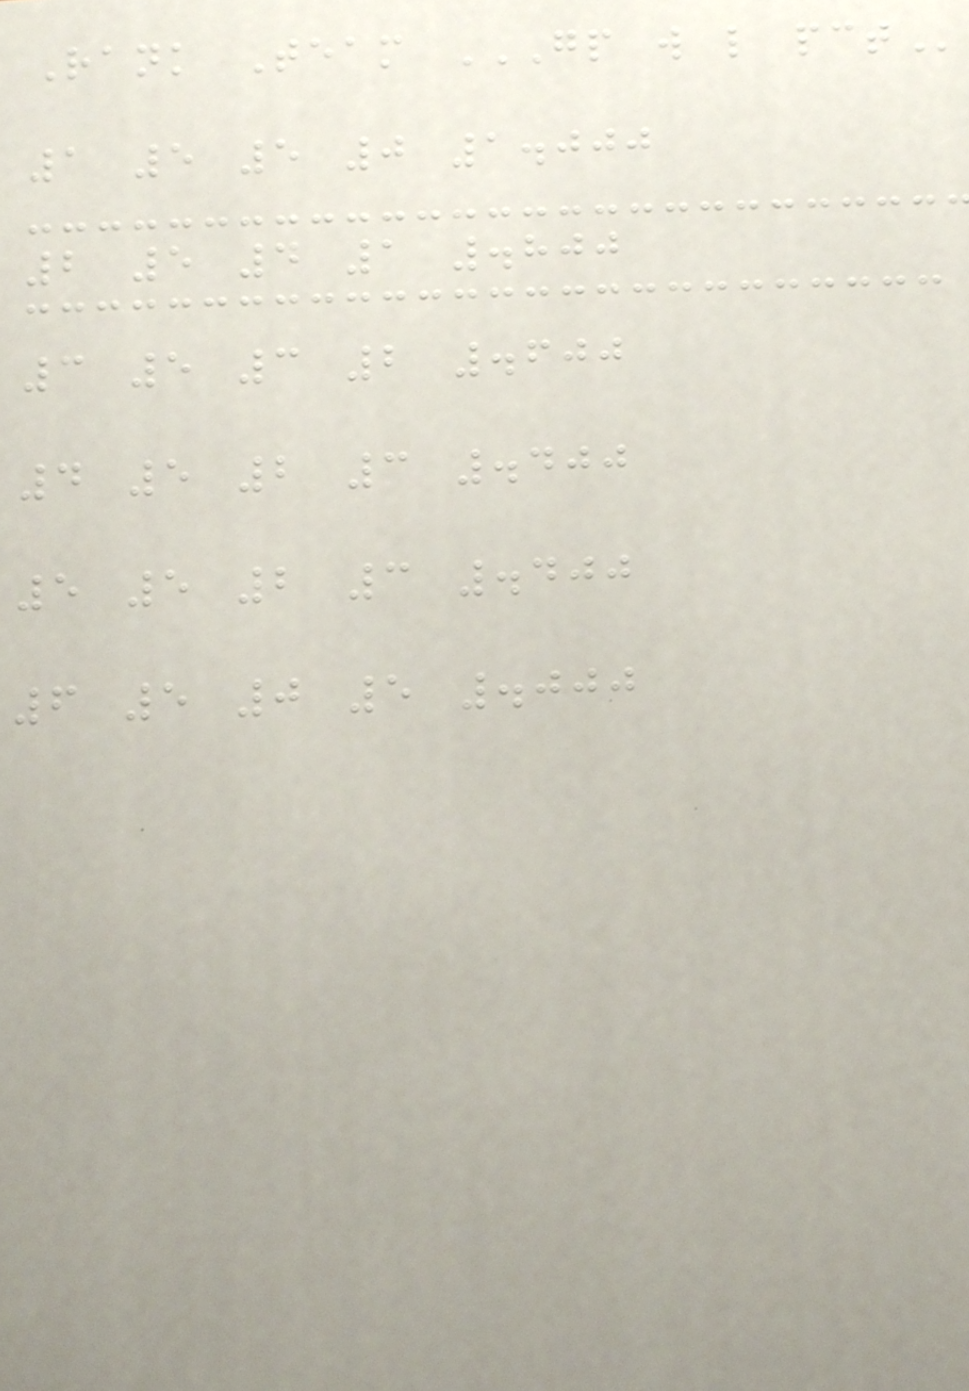Rank Team GP W L PCT
1 5 5 0 1.000
2 5 4 1 .800
3 5 3 2 .600
4 5 2 3 .400
5 5 2 3 .400
6 5 0 5 .000
